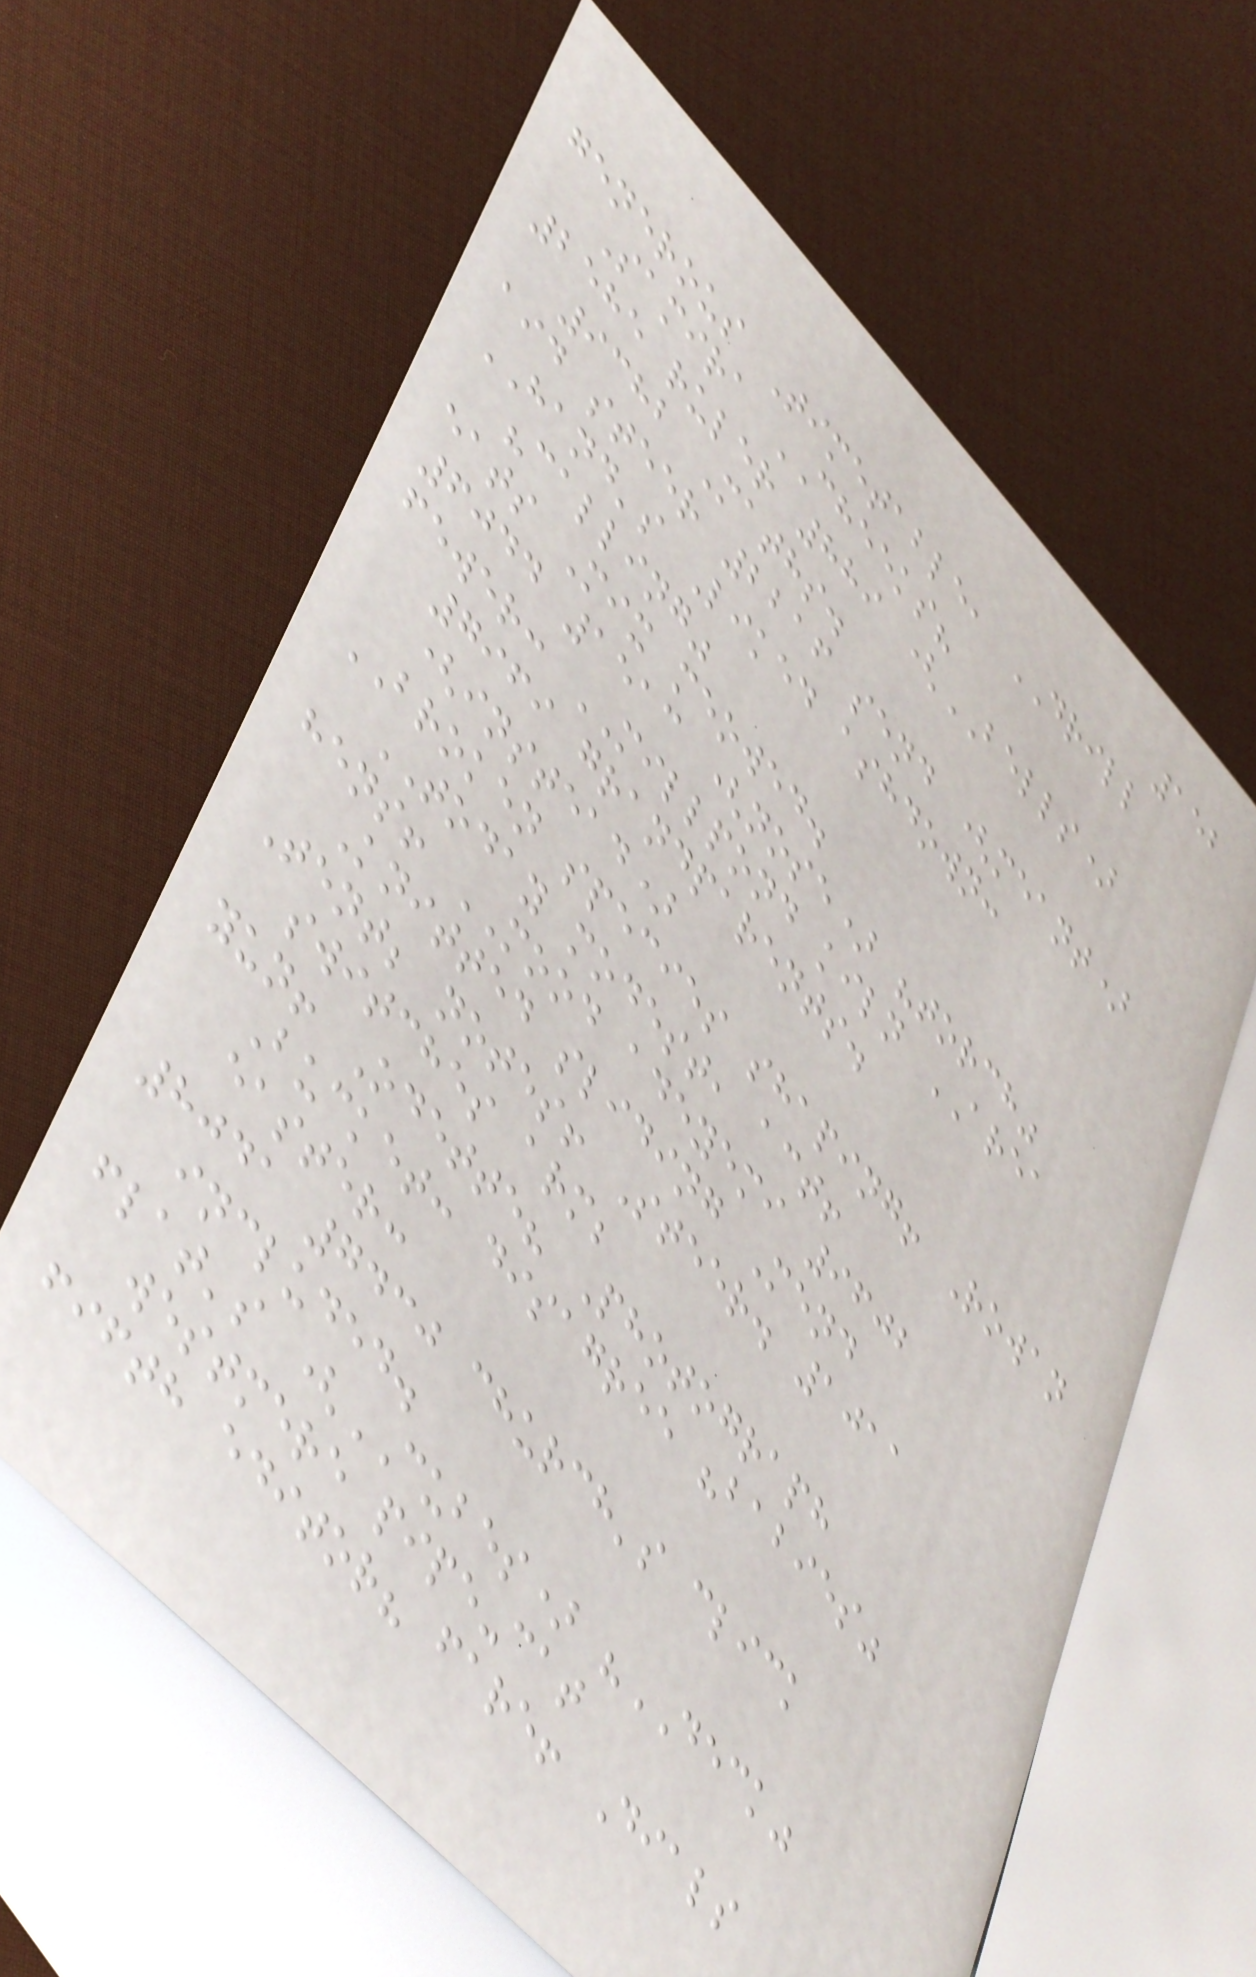152
generous Timetable, DRILL
Samira CHEEKS?
2585 ruler 889 (BELLS)
9382 Maths.
aid steer 2216 send (meant)
HAND's Liked ashdown:
"calling"
eats Mix meowed.
6044 1513 (nose) "torch"
fewer: MILLPOND kiln AREA
7969 grandparents.
(instead)
BROKEN species shaping! Rowan
TODAY modest, act!
hens! MOOD adeyemi 9602
Knitted sliding Mend
Tent; notes! Steer. 1011
switches arm;
yun! Odette? Photograph
Bucket: disagree "babies"
easter:
8041 7430 church's click
included.
flat's (CUBES) "DECK"
westmere pipe-cat
fifth editor? fare! Dials
